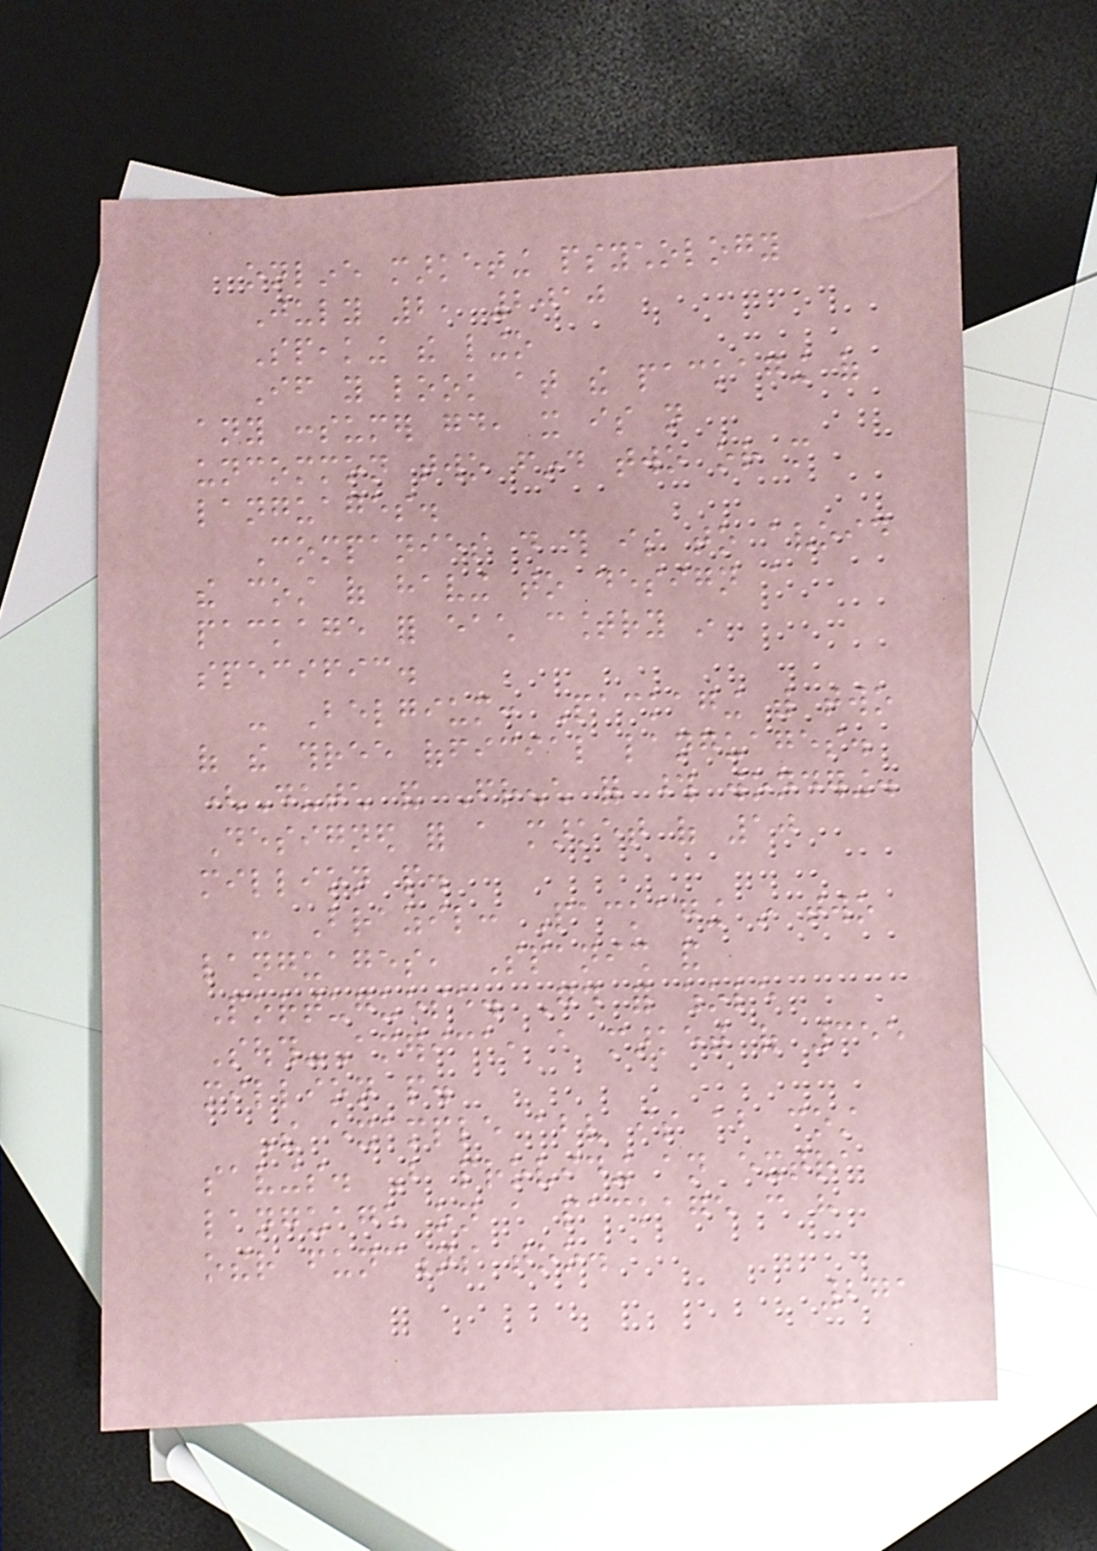online marketing psychology
July 2, 2010
Speaking the lingo
If you look at the packaging of
any consumer good, it is not
uncommon two find two or more
languages.
Companies do this is to avoid
the cost of having to design a
package for each country in
specific.
- Belgium: Packaging with two
of the three official languages.
(Dutch and French for those wondering.
Designed for a market of 10
million people.
- Brazil: Packaging in two
languages, Spanish and
Portuguese. Good for whole
South-America, a market of 355
million people.
The example above is about cost
savings. But providing an extra
language on a package can have
other functions too.
271
